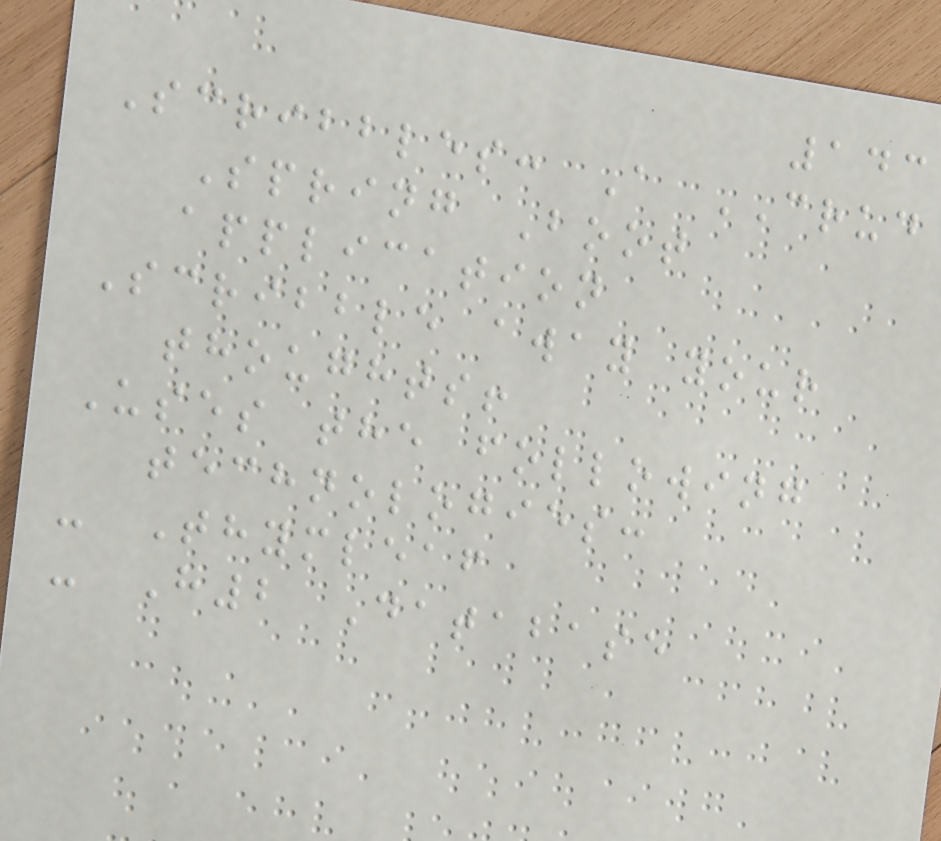143
Scribbles: A CRUD
Spring Boot
application
Scribble away your
thoughts!
Uses the following
technologies:
- Thymleaf
- H2 Database
